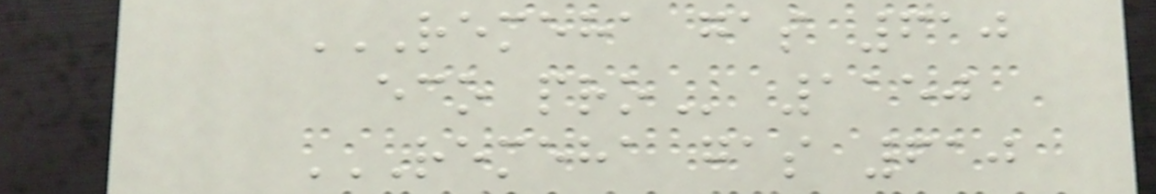REMEHA GAS 610
ECO PRO 1150
REMEHA GAS 610
